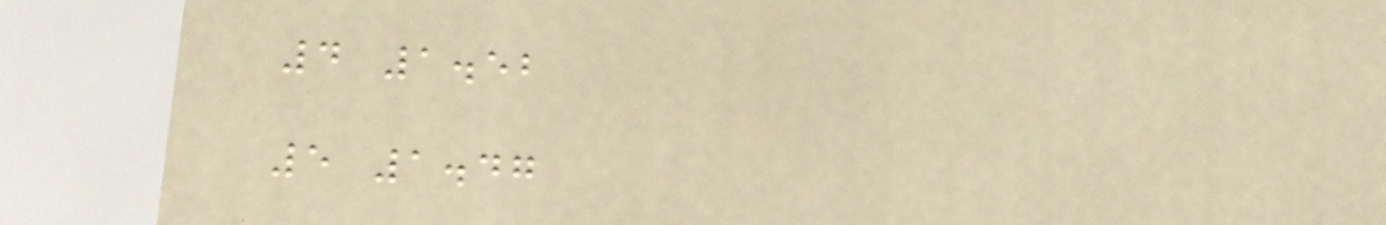4 1.52
5 1.47
